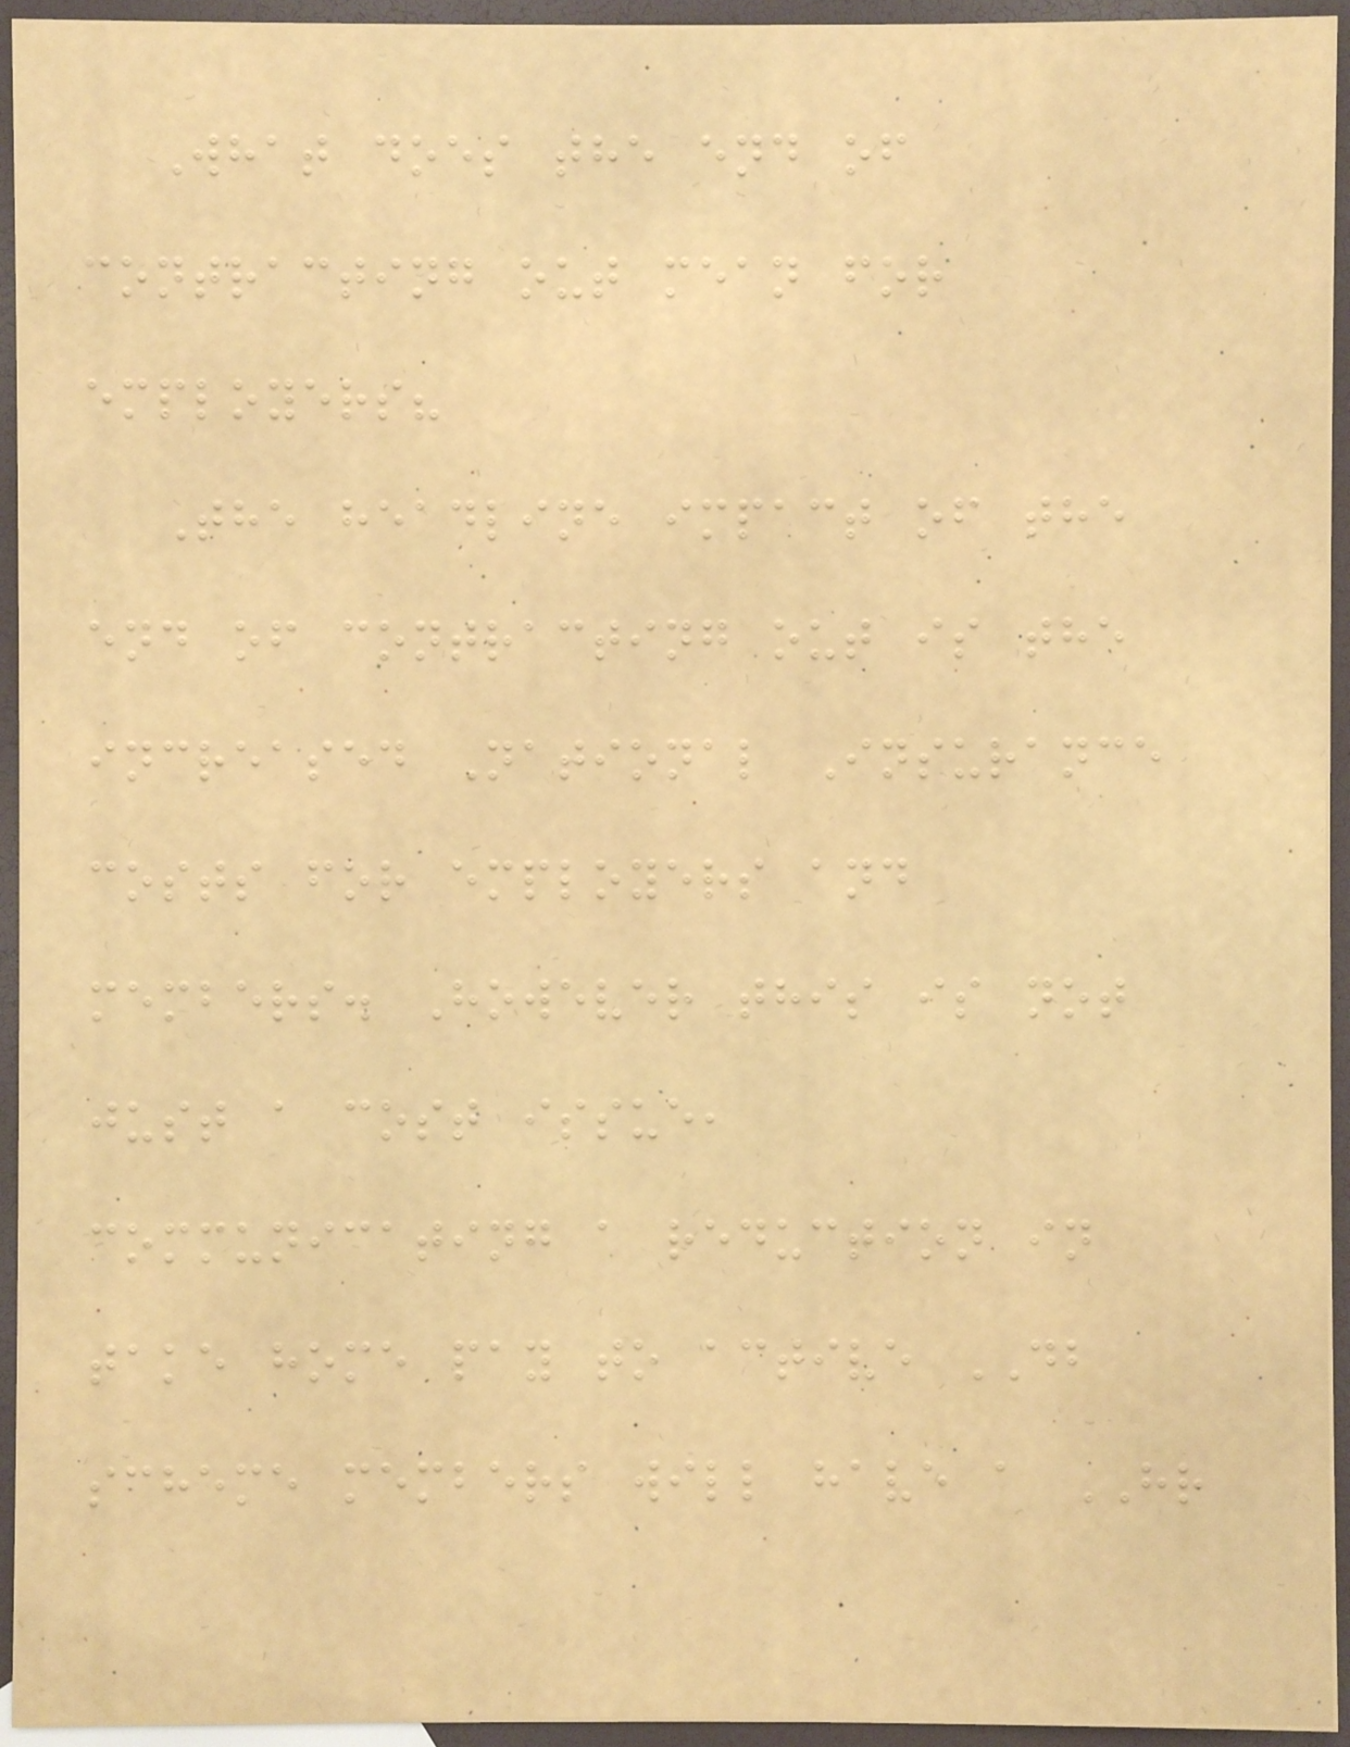What does the end of
contracting out mean for
employers?
The headline impact of the
end of contracting out is the
increased National Insurance
costs for employers and
members. However this is not
just a cost issue,
communicating a reduction in
take home pay to active DB
scheme members will have a HR
